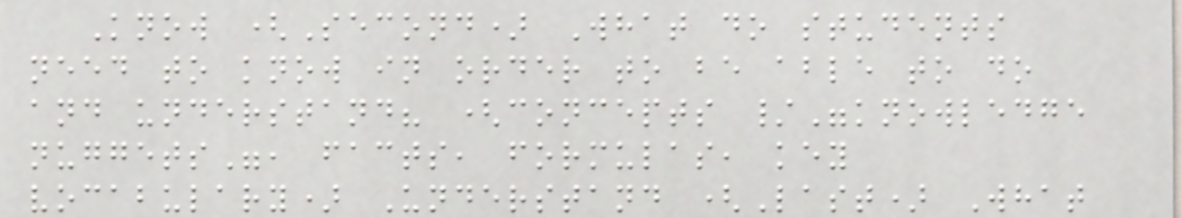Know (Second) What do students
need to know in order to be able to do
and understand? (concepts /"knowledge
nuggets", facts, formulas, key
vocabulary) Understand (Last) What
